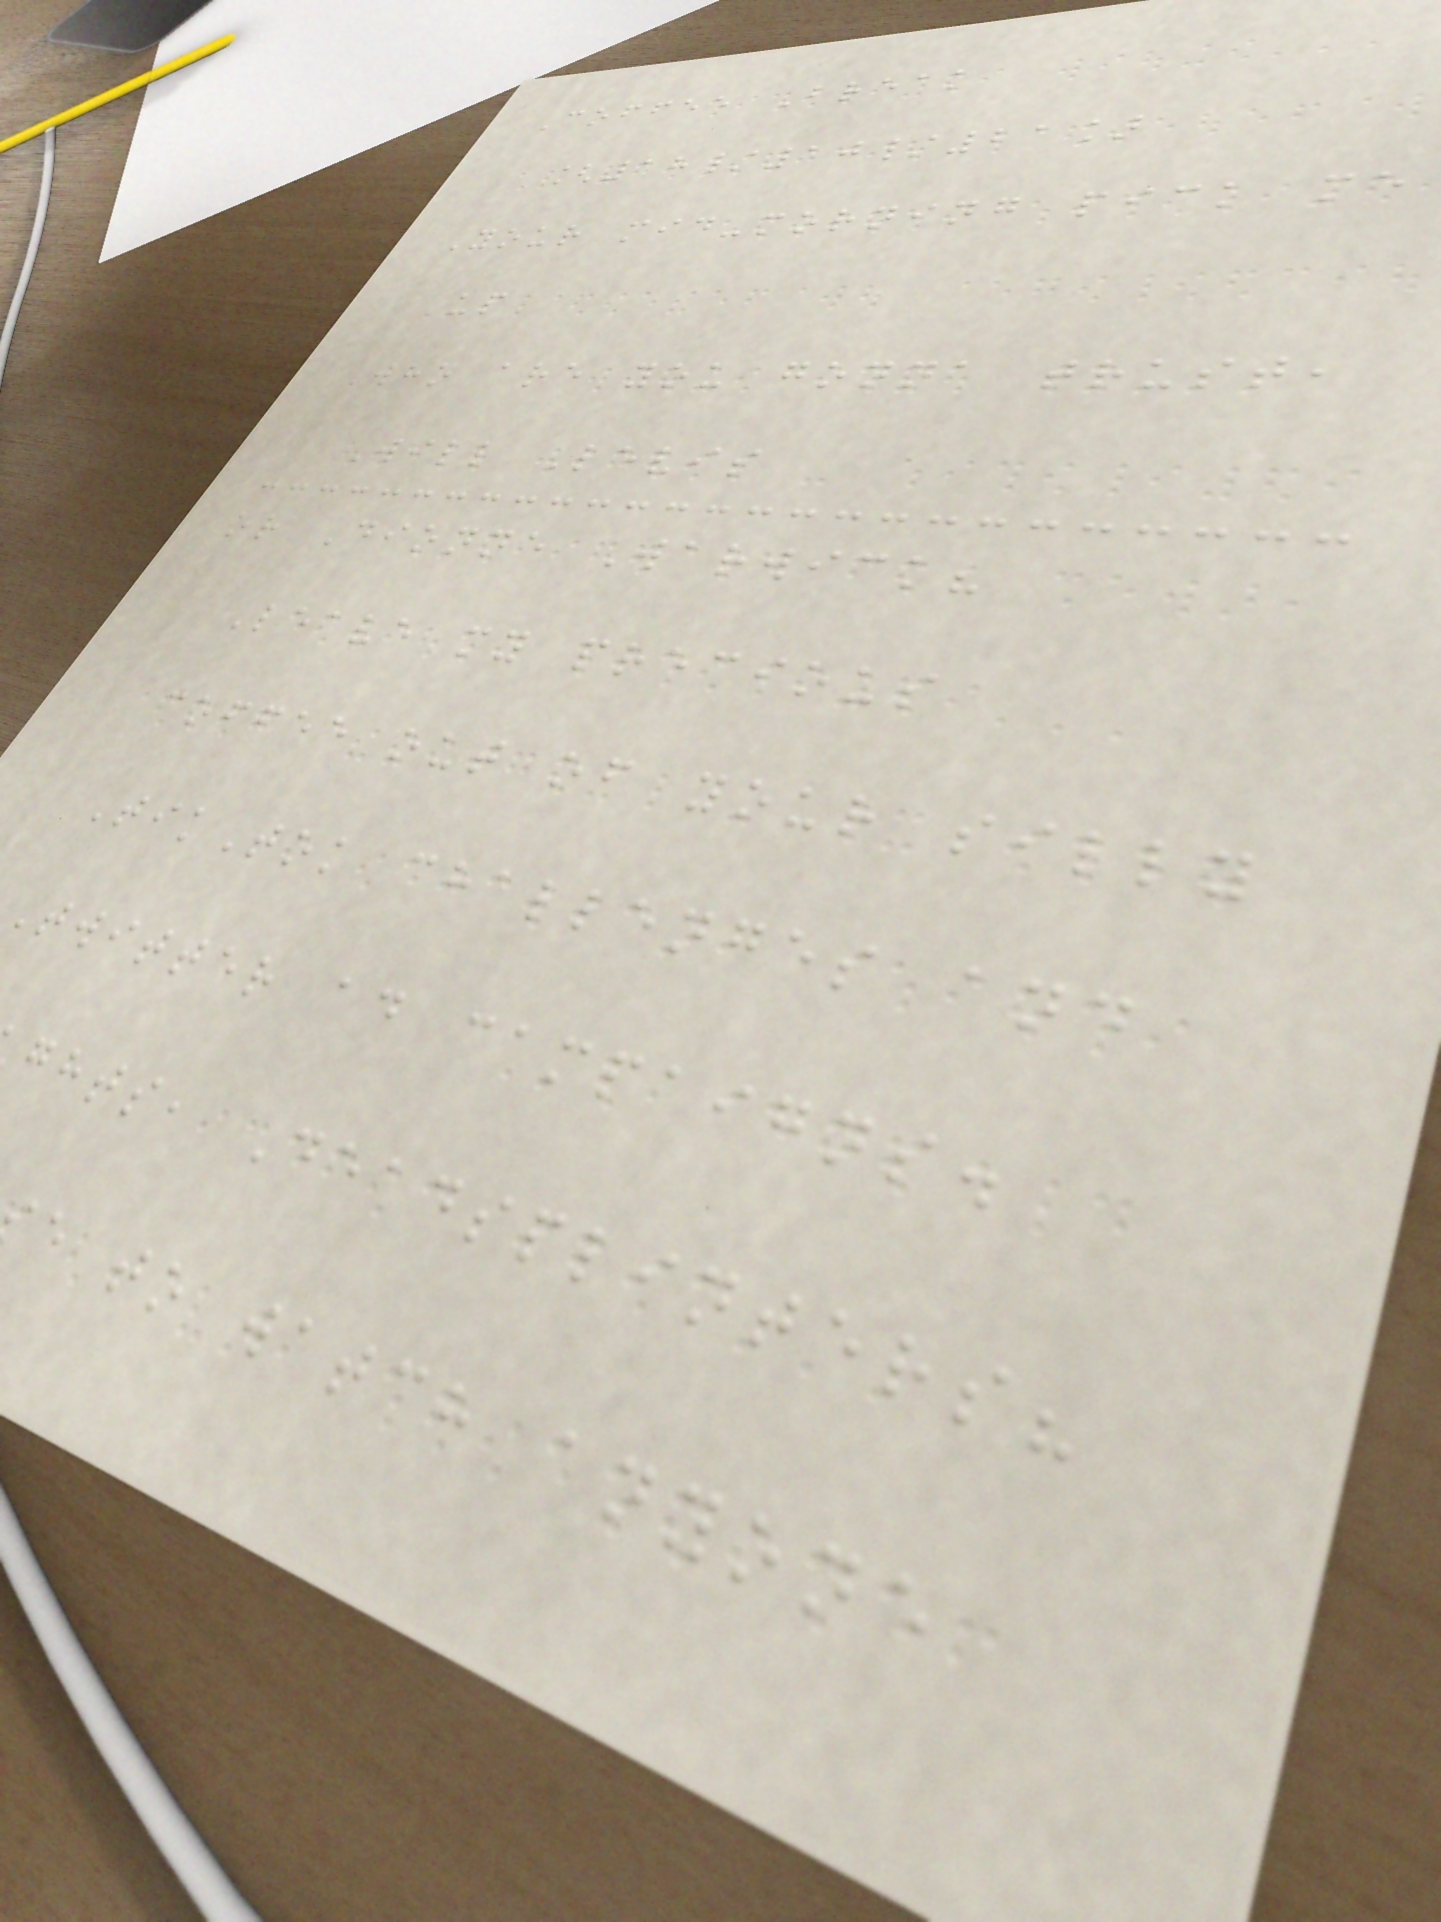Coffee Break
[18/10/21]
Your mid-morning pick me
up
Who are you gonna trust,
Will Levis
or Dionne Warwick?
Leave my precious
coffee out of your silly
TikTok challenges and
Twitter ad campaigns.
ghts, Deadsplinters?
e to watch anyone
